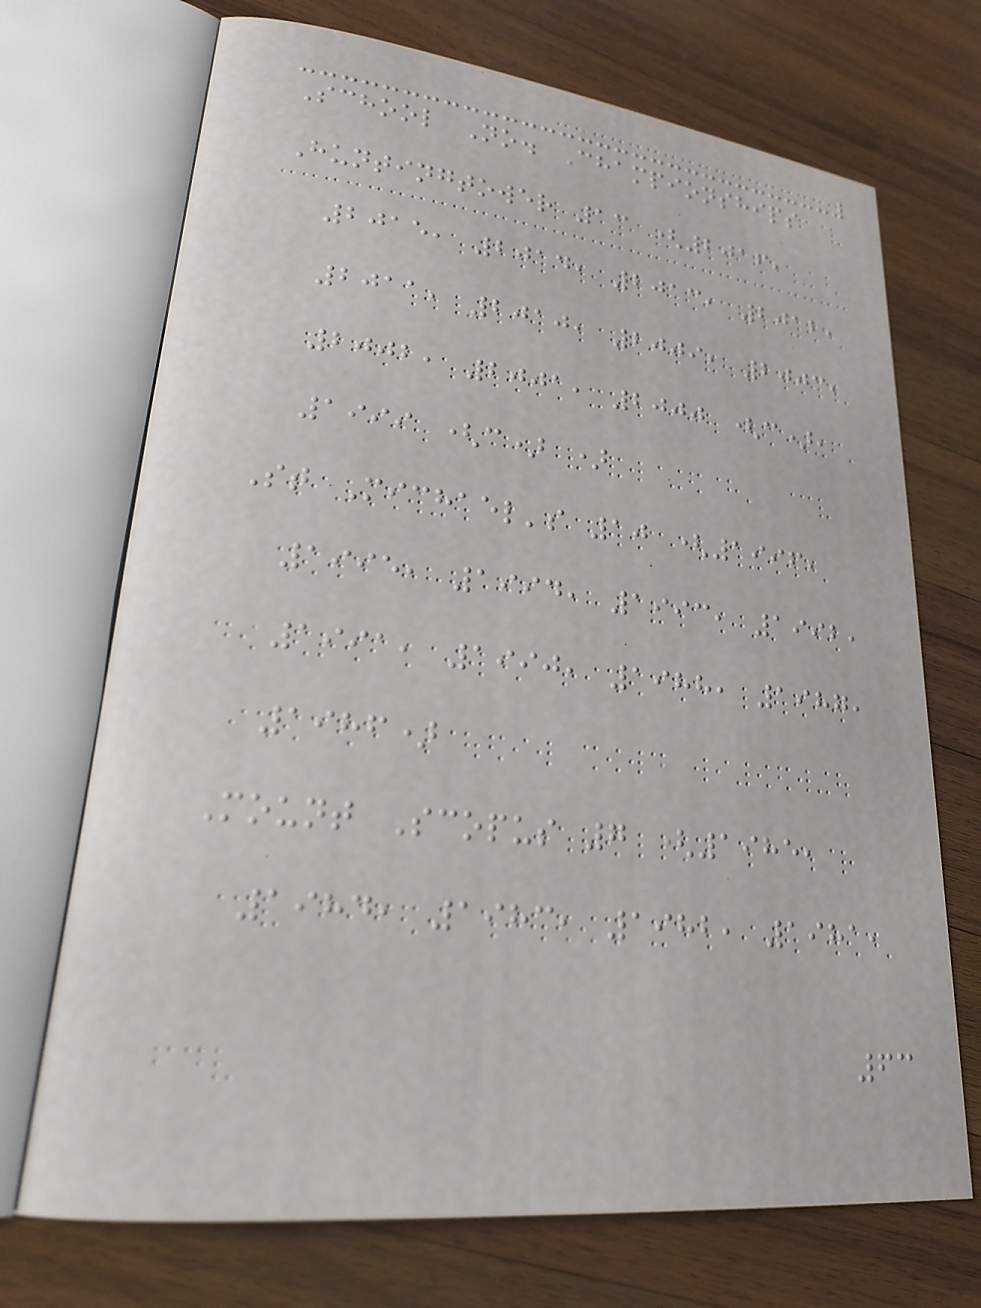School No. Championships
Huntingtower 13 (2016,
2015, 2014, 2013, 2012,
2011, 2010, 2009, 2003,
2002, 2001, 2000 (c),
1999 (c) )
St Michael's 10 (1996,
1995, 1994, 1993, 1992,
1991, 1990, 1988, 1987,
1986)
Mount Scopus 7 (1985,
1984, 1983, 1982, 1981,
63
